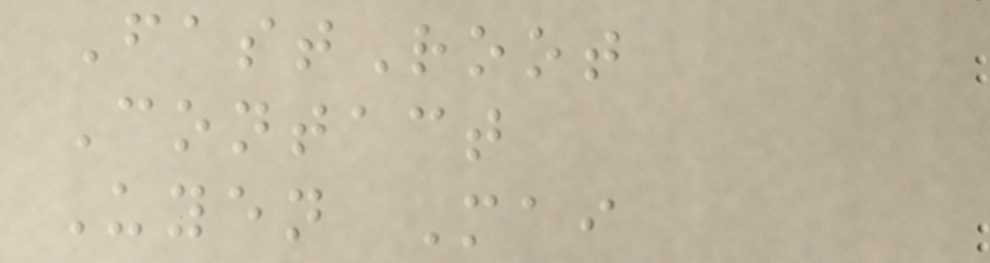FastRoot
Contact
Uyen Mai
